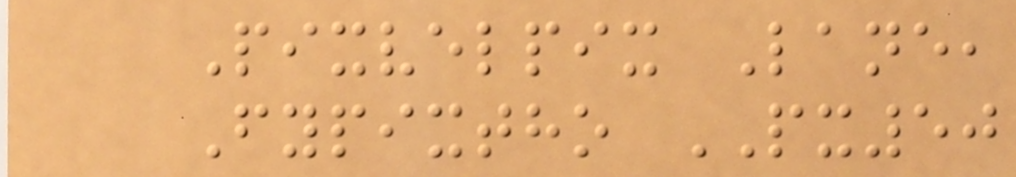Pixvelpix Lane,
Fypixtho PX50
